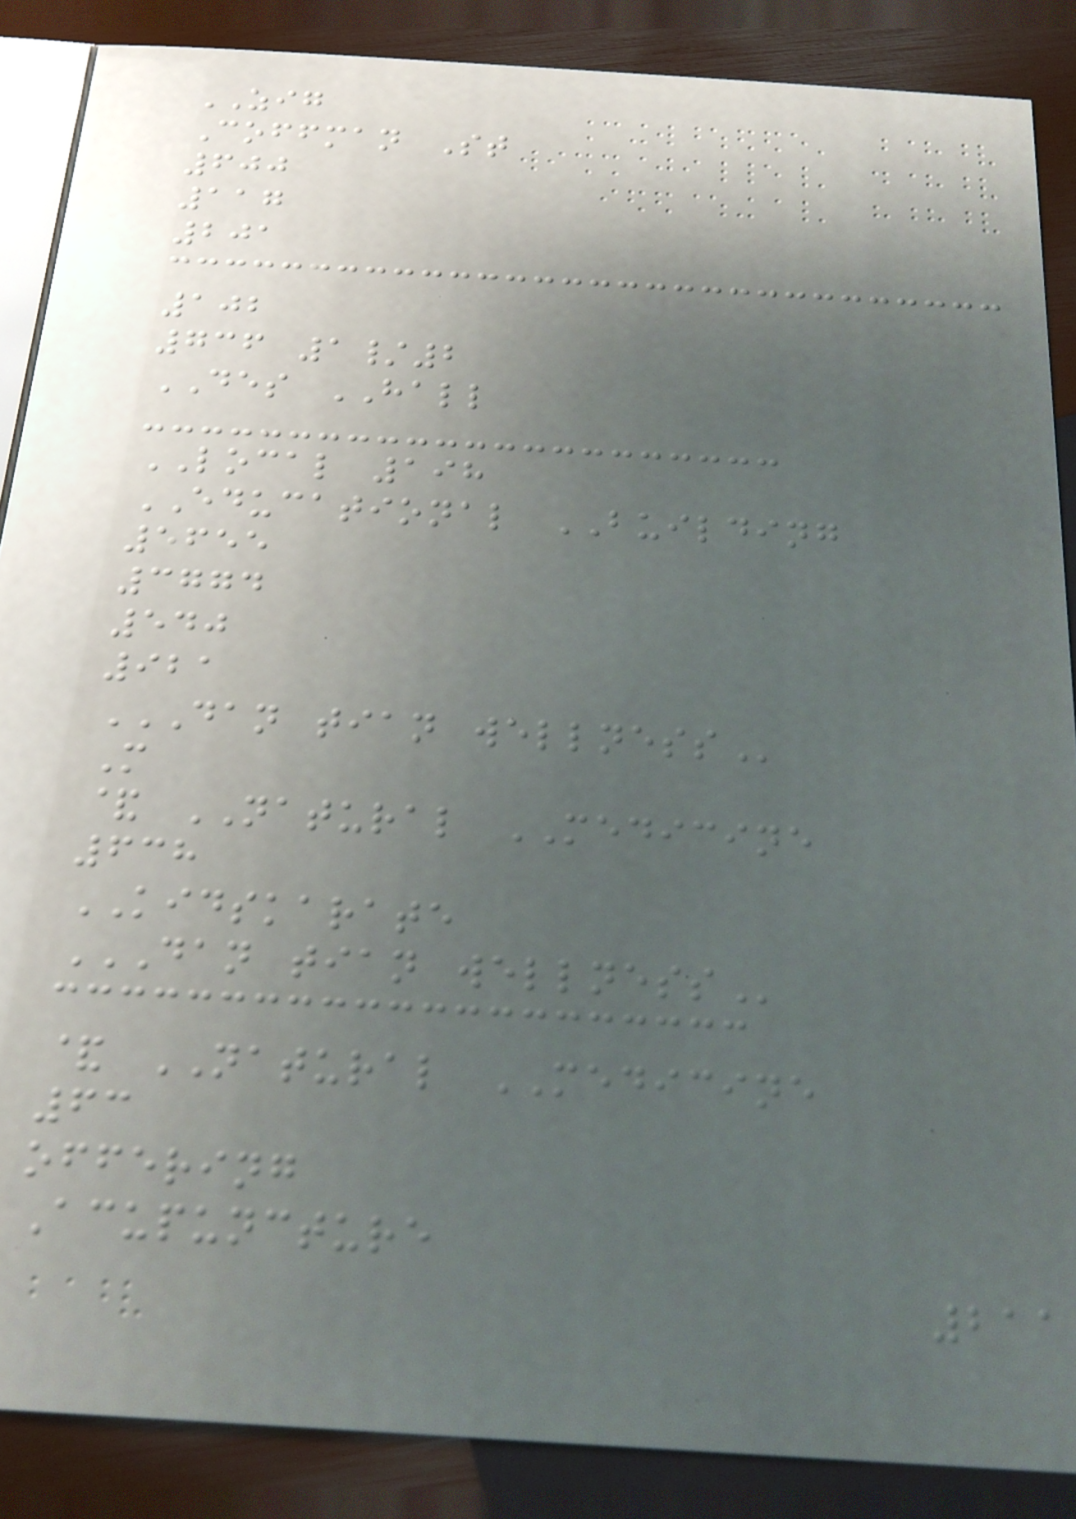ZIG
Coffman St
600
117
201
102
736 1/2
DES HALL
LOCAL 198
EDUCATIONAL BUILDING
5655
3774
540
921
DAN TIAN WELLNESS
M
& NATURAL MEDICINE
638
KIDSKARATE
DAN TIAN WELLNESS
& NATURAL MEDICINE
63
offering
Acupuncture
211
